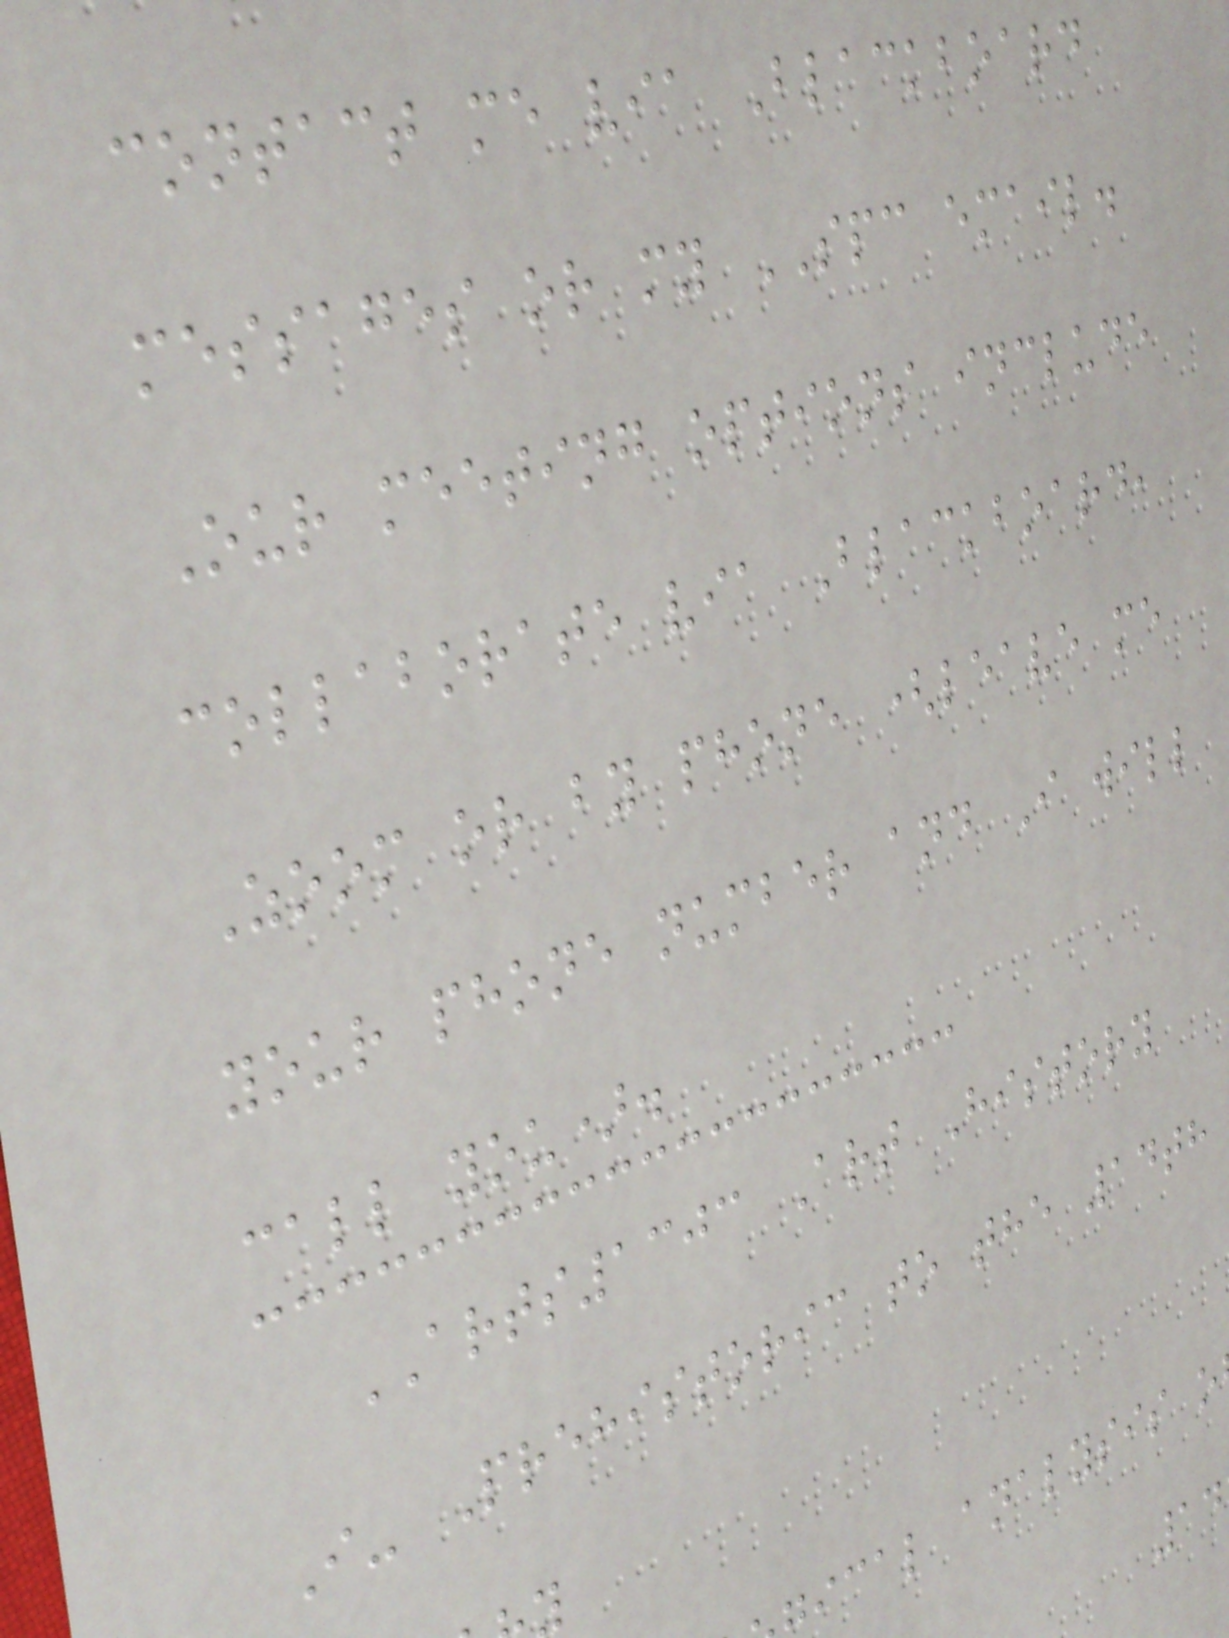contact me via Blackboard
messages or my SPC email.
Our meeting options include
collaborate via Blackboard,
Zoom or by phone (leave me
your phone number and I will
call you).
ARTS1303 Art History
I- Prehistoric to the 14th
ical analysis o
